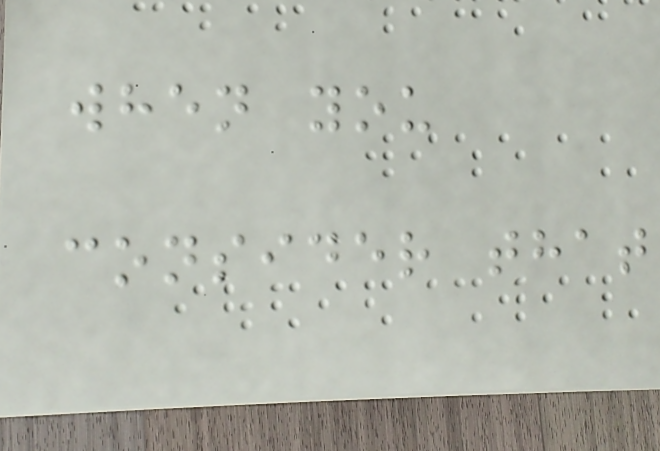when you
consider that
